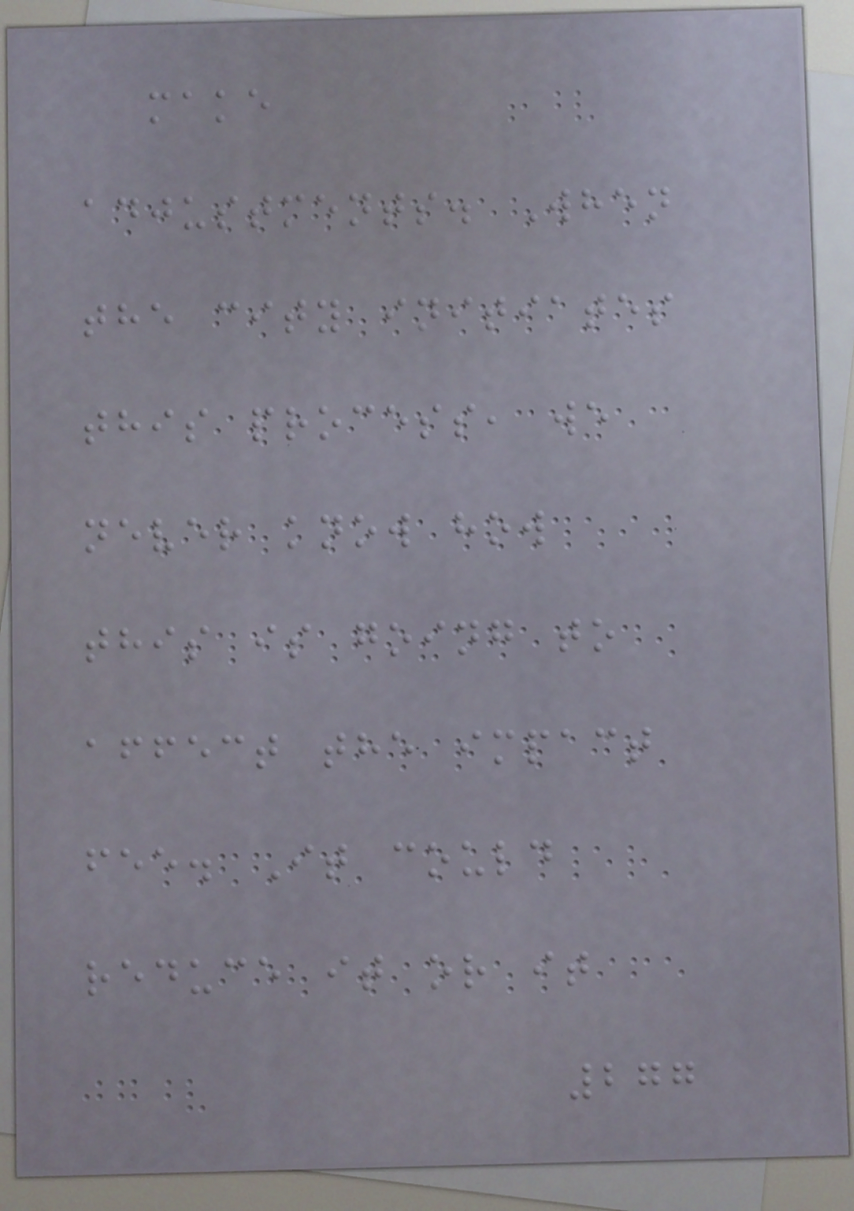make
adjustments. When
the city initiates
this process, we
never know how
this is going to
affect the impact
fee. It could
reduce it or it
277
